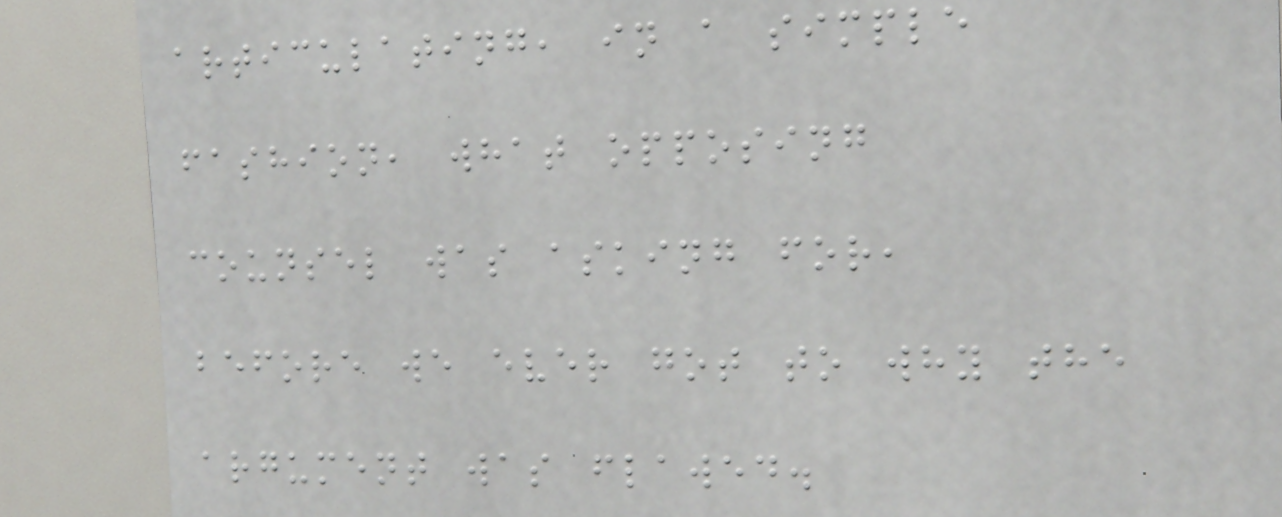articulating, in a simple
fashion, what opposing
counsel was asking for,
before we ever got to why the
argument was flawed.
